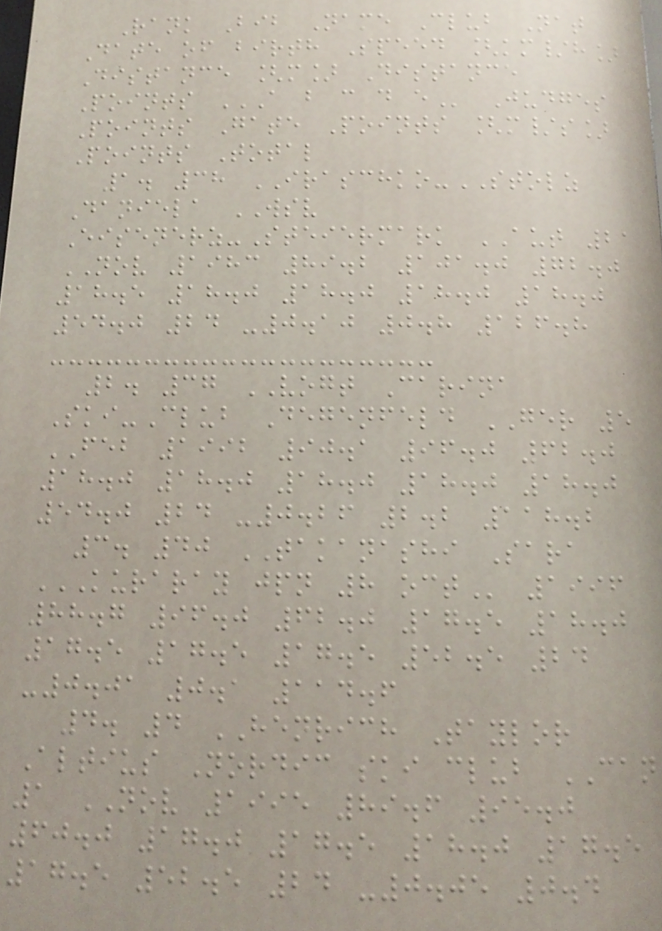Rank Bib Name Club Nat
Date of birth Speed [km/h]
Distance [m] Distance
Points A B C D E Judges
Points Gate Points [m/s]
Points Total
1. 38 IRASCHKO-STOLZ
Daniela WSV
Eisenerz-Steiermark AUT 21
NOV 1983 89.2 101.0 72.0
18.5 18.0 18.0 18.0 18.0
54.0 24 -0.10 0.8 126.8
2. 37 VOGT Carina
Ski-Club Degenfeld GER 5
FEB 1992 90.1 96.0 62.0
18.0 18.0 18.0 18.0 18.0
54.0 24 -0.26 2.2 118.2
3. 40 TAKANASHI Sara
KURARAY JPN 8 OCT 1996
88.7 96.0 62.0 17.5 18.0
17.5 17.5 17.5 52.5 24
-0.01 0.1 114.6
4. 4 HENRICH Taylor
Altius Nordic ski club CAN
1 NOV 1995 89.6 95.0
60.0 17.0 17.5 18.0 17.5
17.5 52.5 24 -0.05 0.4
